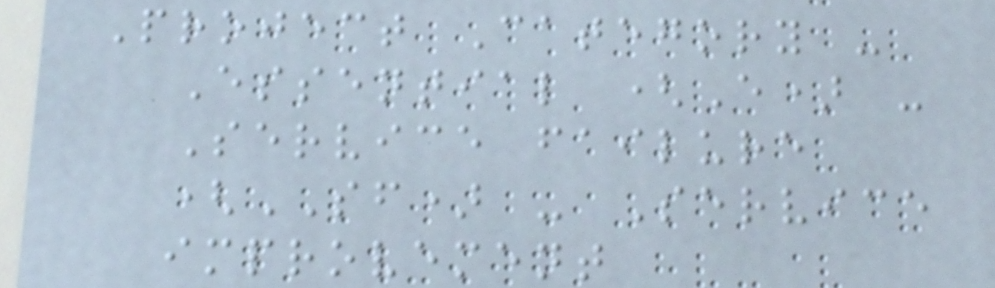Project Category -
Essential (E) -
Service failure
(SF) - Service
improvement
